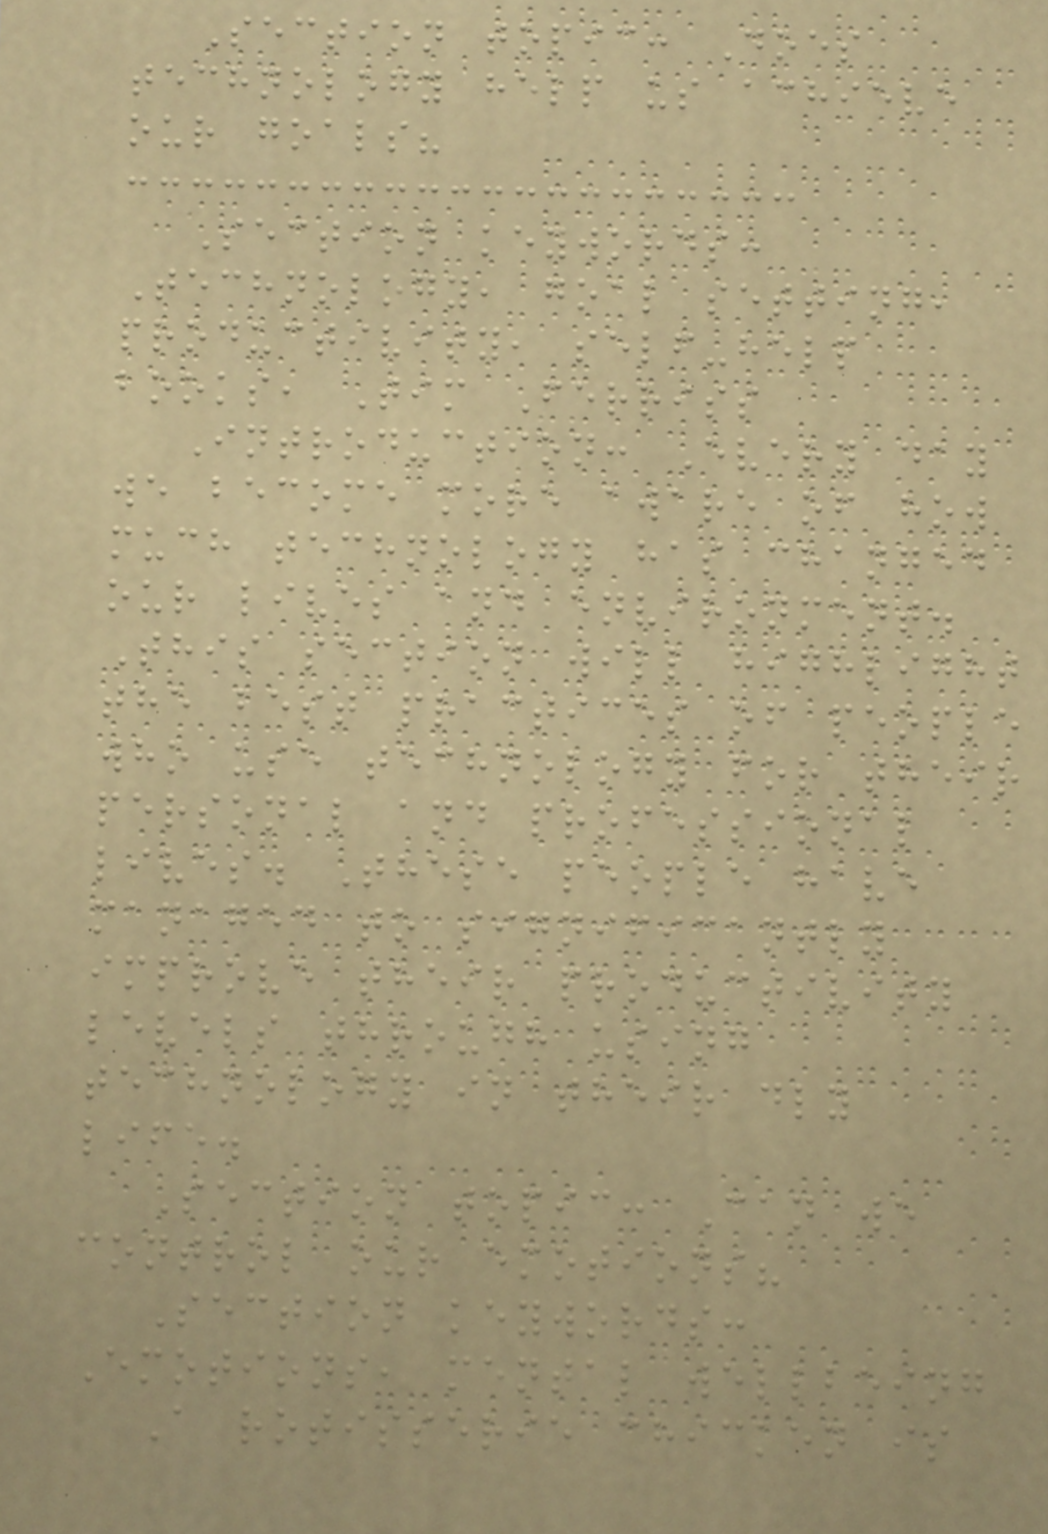Section topic: Does
technology help us achieve
our goals?
Section keywords:
Technology, goal setting,
productivity, self-help
books, Tim Ferriss
Introduction: Every day
we become more aware of how
much technology has changed
our lives and environment.
This section will highlight
the best practices of people
who use technology for their
personal and professional
lives. These people have
managed to significantly
improve their productivity
levels through using
technology in their dly
life.
Section topic: Can we
control our emotions?
Section keywords:
Emotions, mental wellbeing
A rotisserie chicken is
